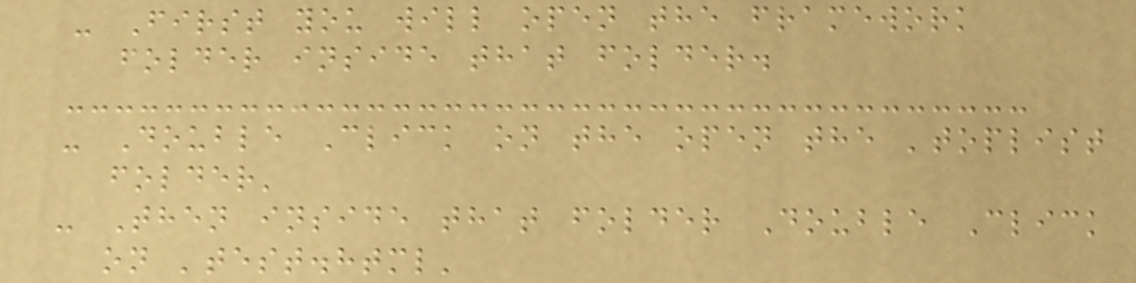- First you will open the framework
folder inside that folder.
- Double Click on the open the 'toplist
folder'
- Then inside that folder Double Click
on 'test.html'
